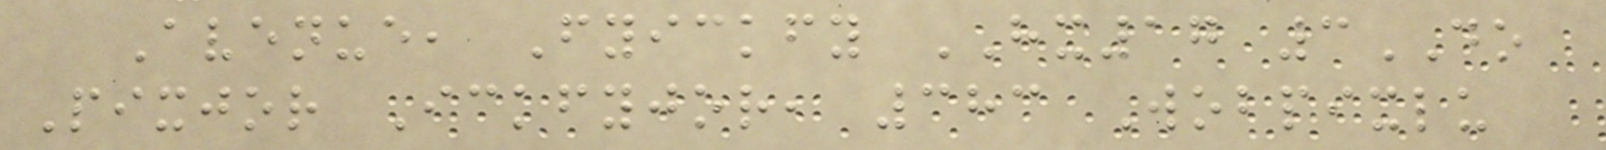Avenue, Fyickfy HX17 3DO
Pixjor Ickfyjor, 383 Wobpixlu
